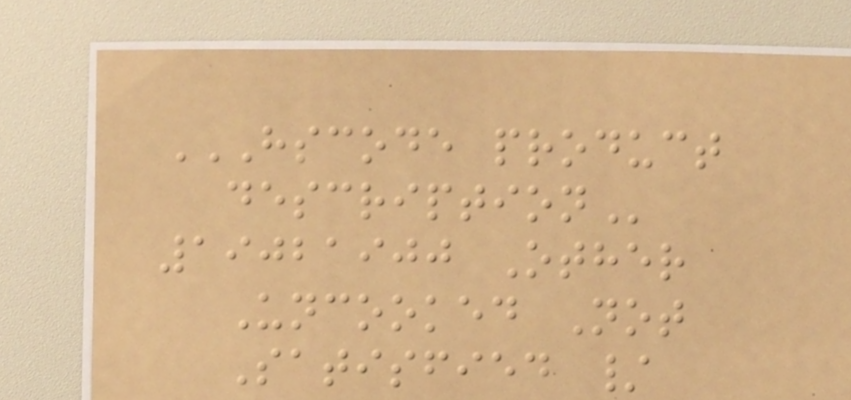HSCODE PRODUCT
DESCRIPTION
19021900 Other
Uncooked Not
Satisfied /
